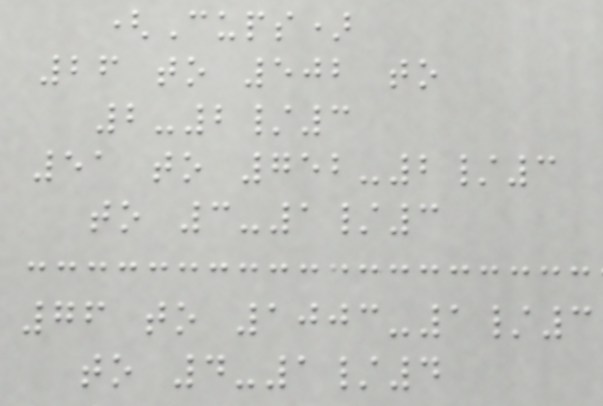(Cups)
26 to 502 to
2-2/3
51 to 752-2/3
to 3-1/3
76 to 1003-1/3
to 4-1/4
